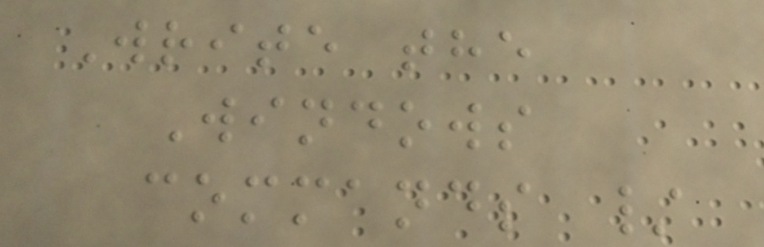Write the
Windows
commands /
